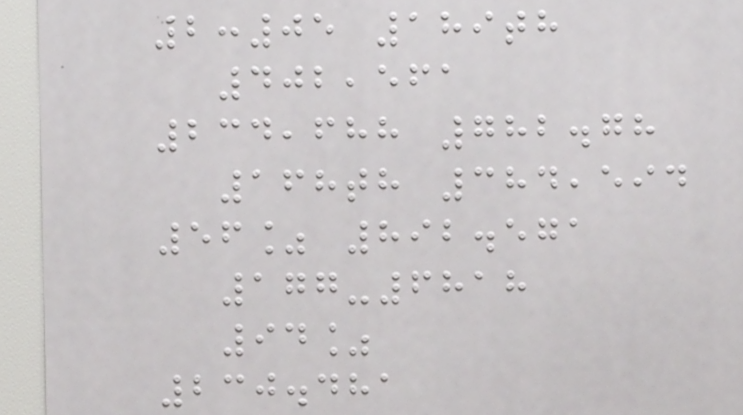2:05 189th
402,561
234,688 782.78
168th 384,594
56% 892.571
177-6818
94%
230.481
